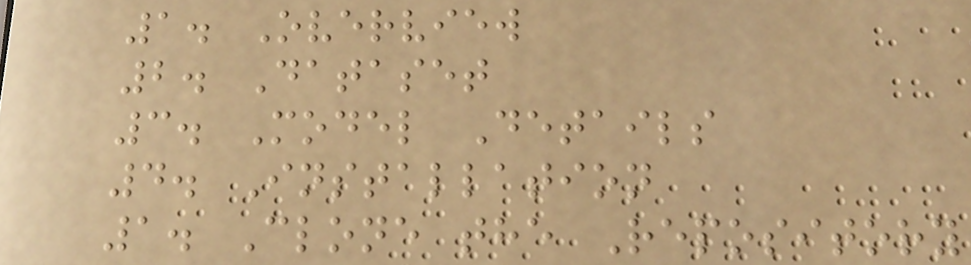1. Overview
2. Dataset
3. Model Details
4. Installation
1. Clone the Repository
